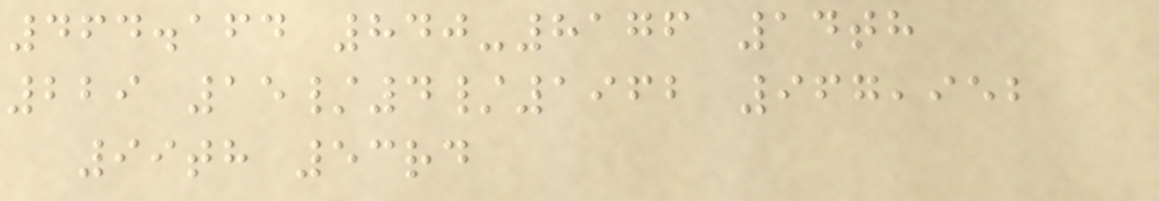464.164 840-8176 14th
229 15/4/1962 967,952
99th 53rd
